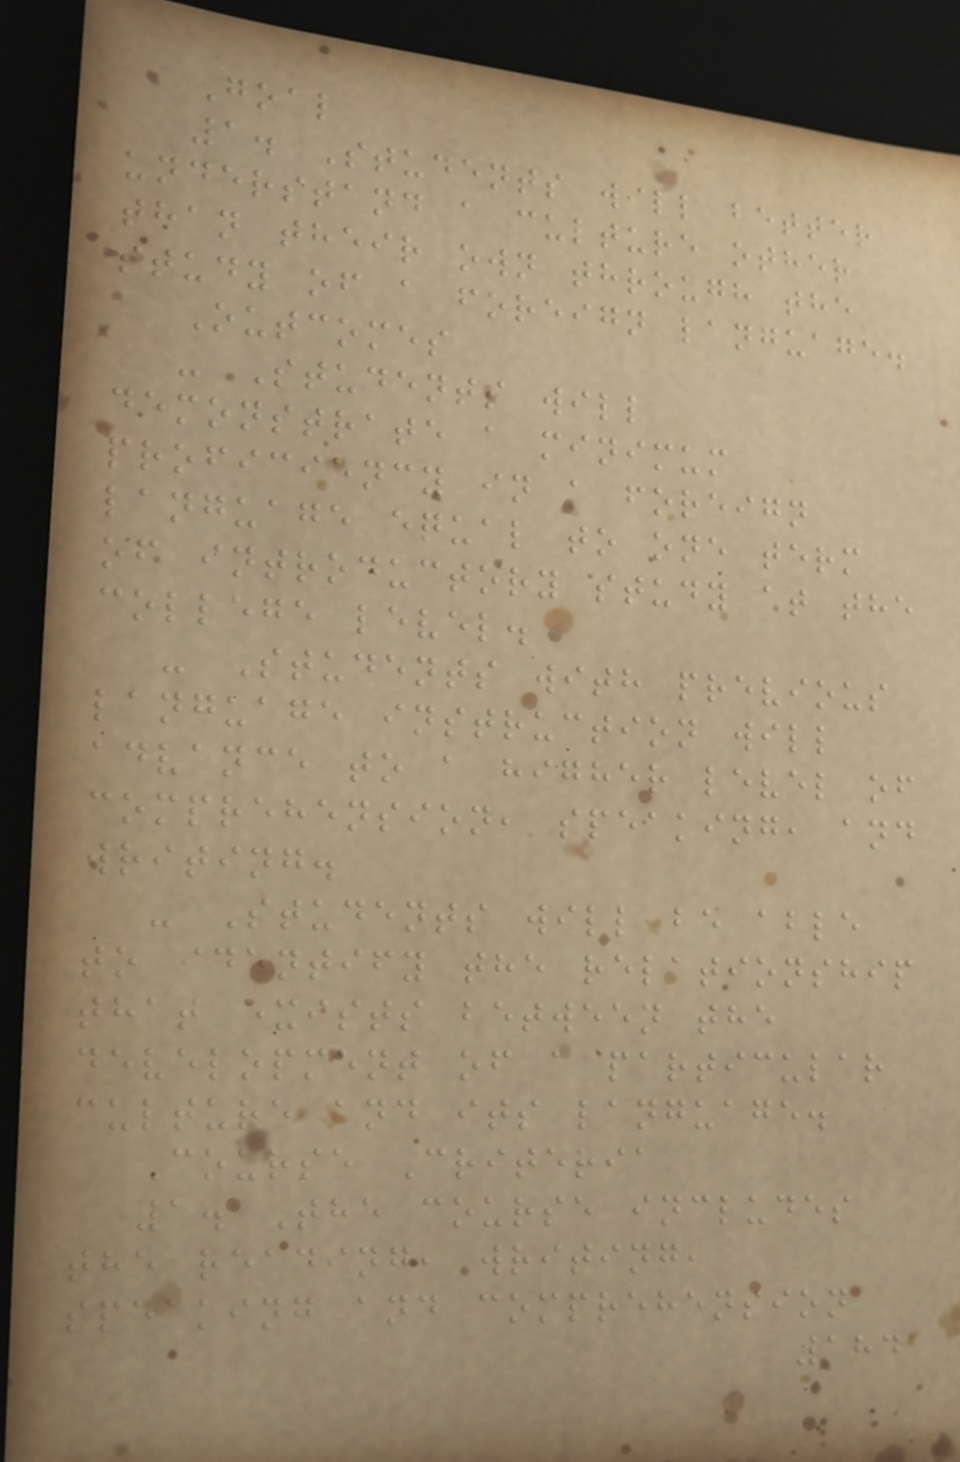Goal
1. Students will better
understand a culture other
than their own through the
study of a foreign language.
Outcomes
- Students will
demonstrate a minimum
proficiency in a foreign
language equal to one term
of introductory study at the
college level.
- Students with previous
language instruction will
advance to a higher level of
comprehension, speaking, and
writing.
- Students will be able
to identify the relationship
that exists between the
development of a particular
culture and its language.
Course Criteria
1. The course includes
the reading, writing,
speaking and comprehension
184
